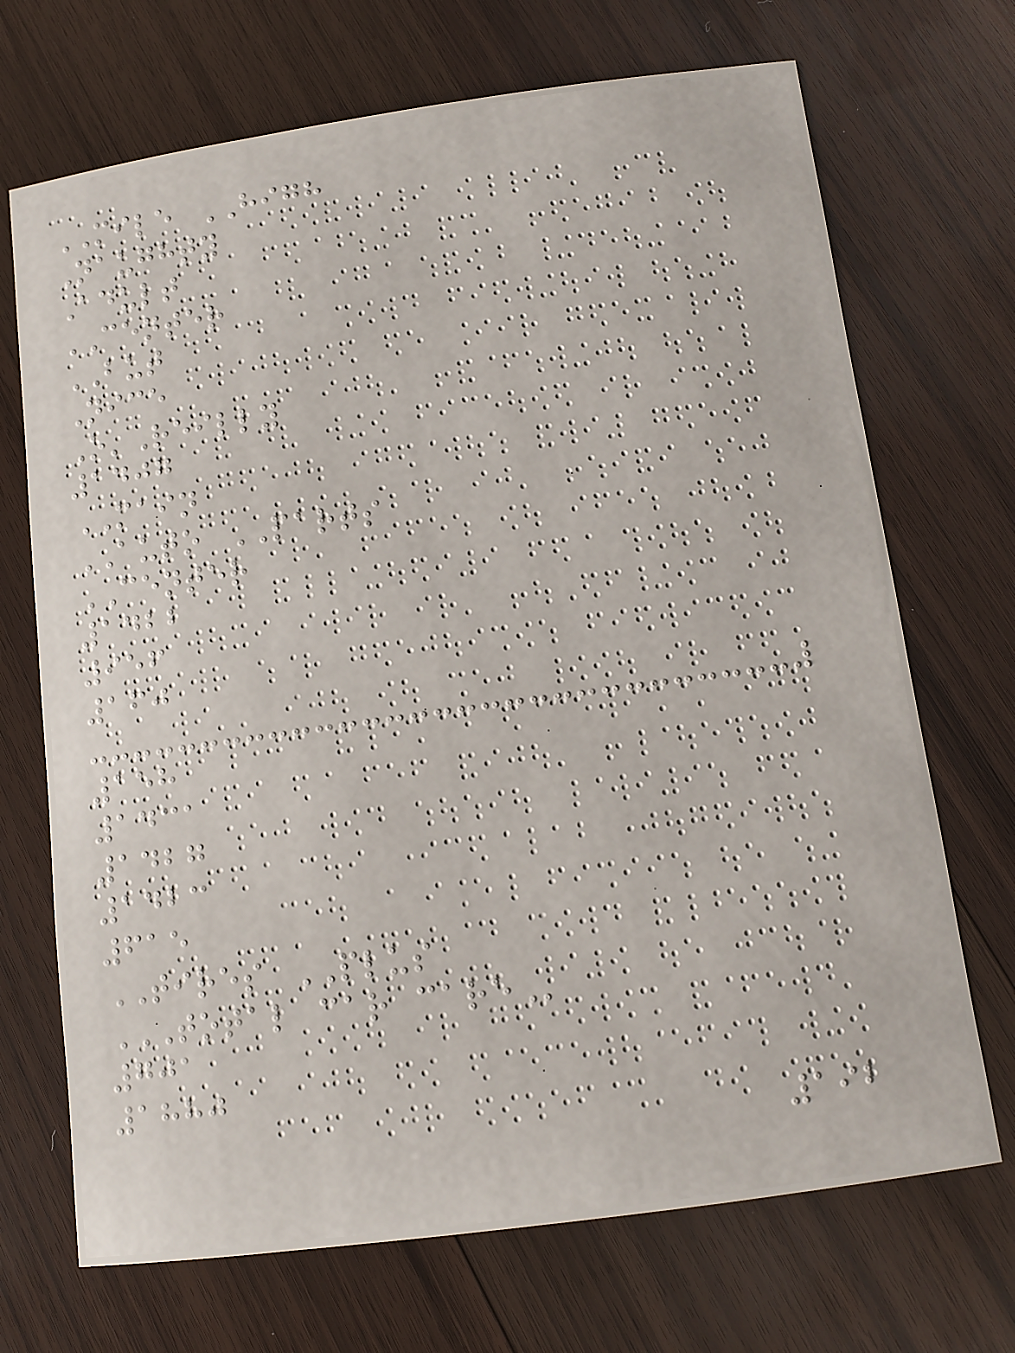MILE HIGH
Naughty
Adult
CENTER
BUT
Nice
O'Reilly
1407
MAIN
AUTO PARTS
CENTER
1422
956
160
158
1431
1427
1423
615
TIRES PLUS
TOTAL CAR CARE
701
1880
192
